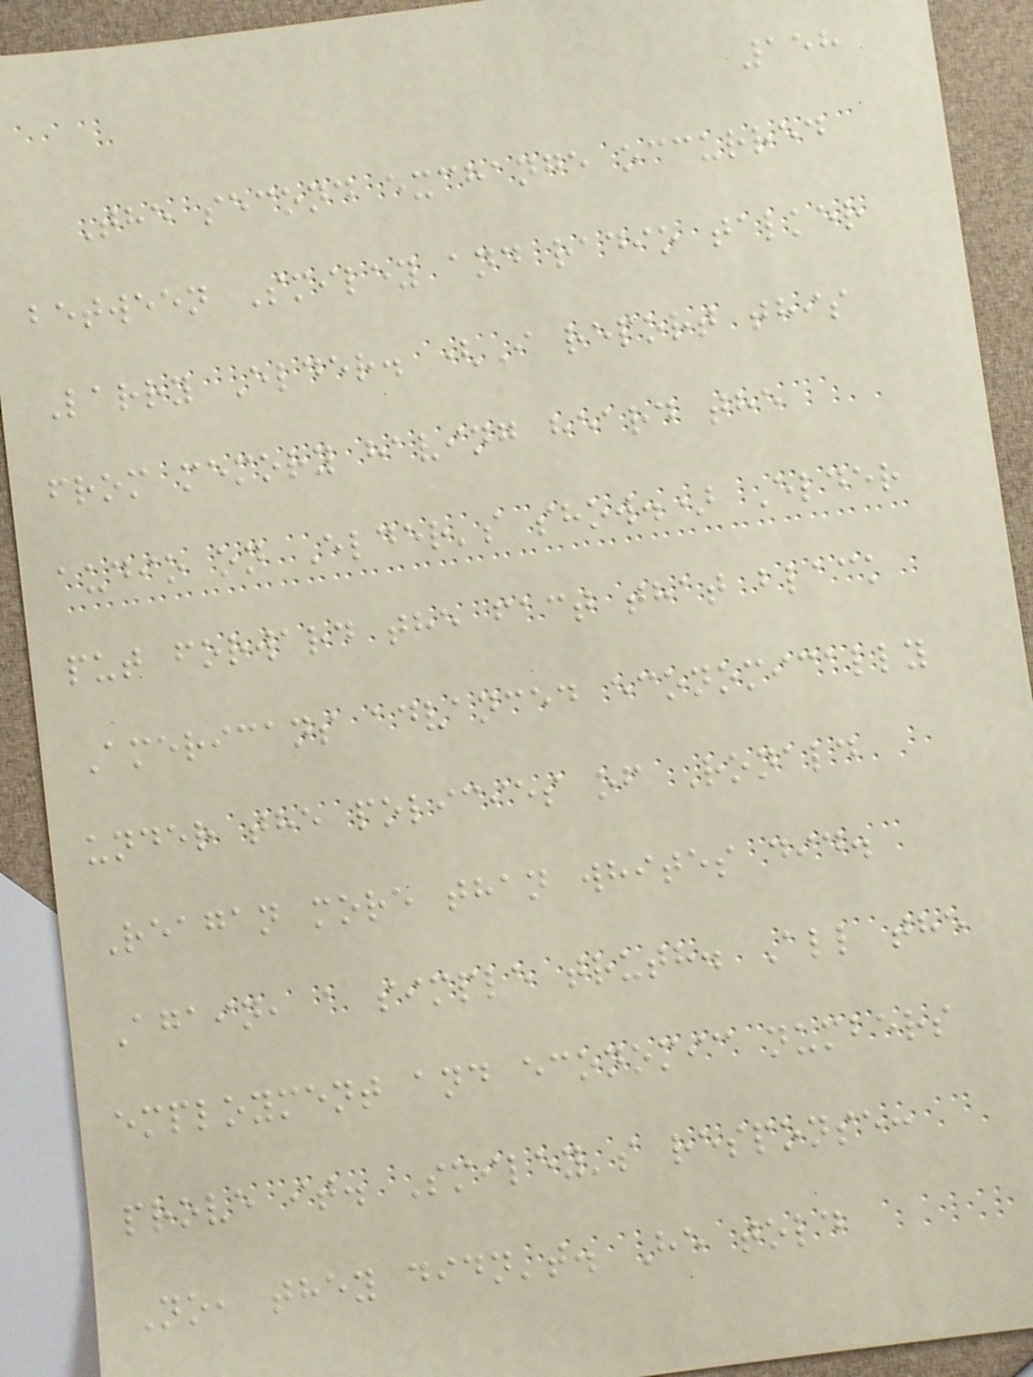158
The second exchange occurred
between Smiley and radio talker
Larry Elder. (I report this
from memory having heard the
audio on Elder's show.) Elder
put forward the fact that black
Americans advanced economically
under the policies of Ronald
Reagan more than whites did.
Again, a simple truth. All the
employment and economic numbers
prove it. Smiley's response:
No, they didn't. He told
